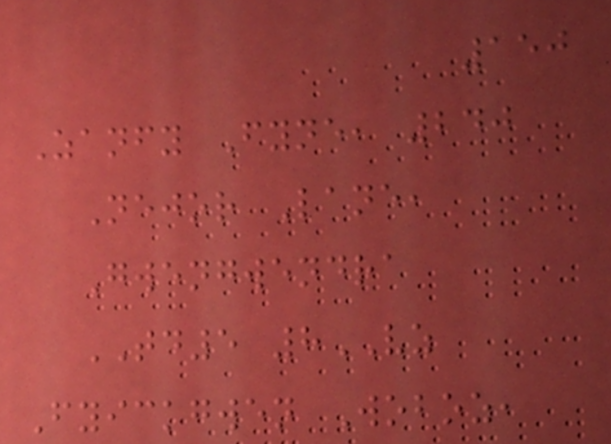150
Zanfy Fyne, 240
Nejor Lane,
Gwengwendra
TD5 8VZ
Fyickgwen Woboz,
